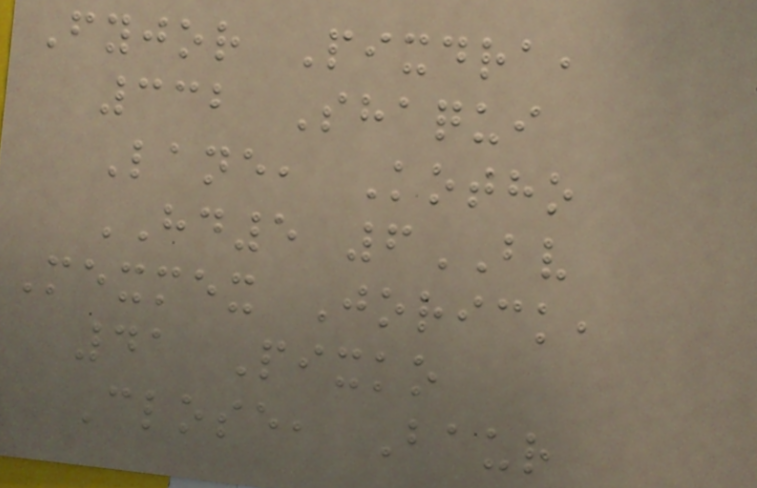Fyjor Pixdra,
332 Shaqui
Lane, Kotho
HD5 6BV
Mexmex Jorick,
41 Pixko
Close, Baur
